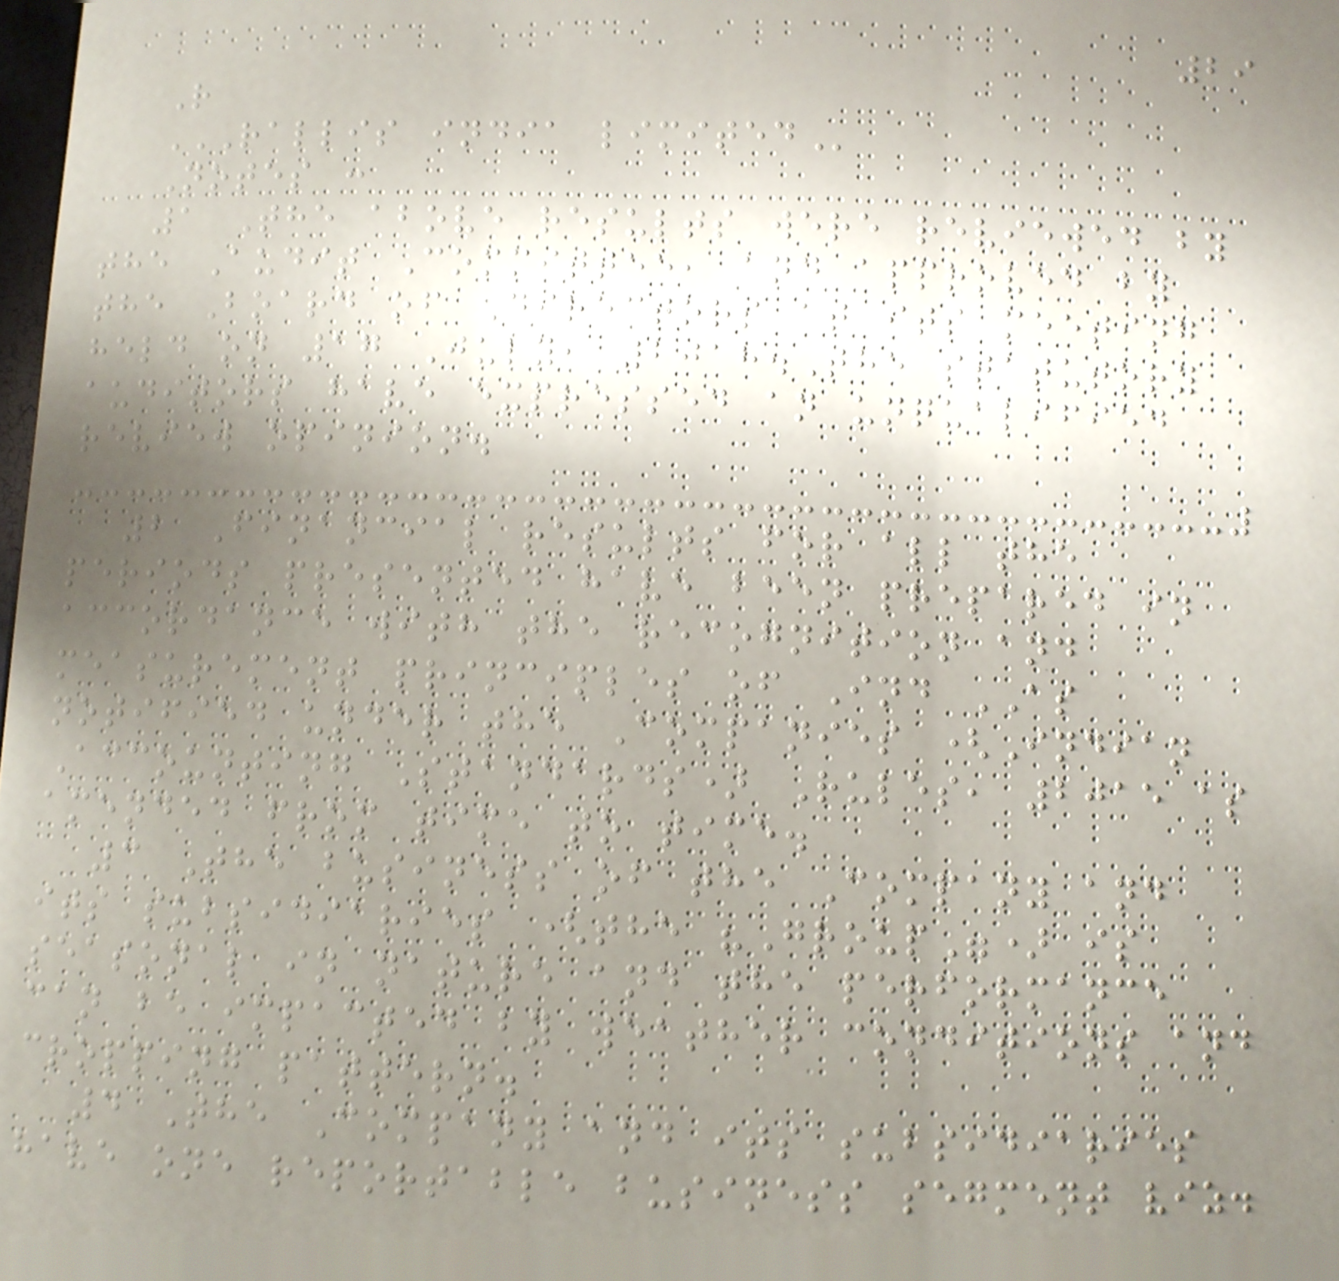29
R
RALLIS INDIA LIMITED
Notes :
1 The above results were reviewed by
the Audit Committee, and approved by
the Board of Directors at its meeting
held on 17 July, 2018.The statutory
auditors have expressed an unqualified
review opinion.
2 Financial results for all the
periods presented have been prepared in
accordance with the recognition and
measurement principles of Ind AS
notified under the Companies (Indian
Accounting Standards) Rules, 2015 as
amended from time to time.
3 The business of the Company and
its subsidiaries (the "Group") is
seasonal in nature and the performance
can be impacted by weather conditions and
cropping pattern.
4 The Company and its subsidiaries
have one reportable business segment viz.
